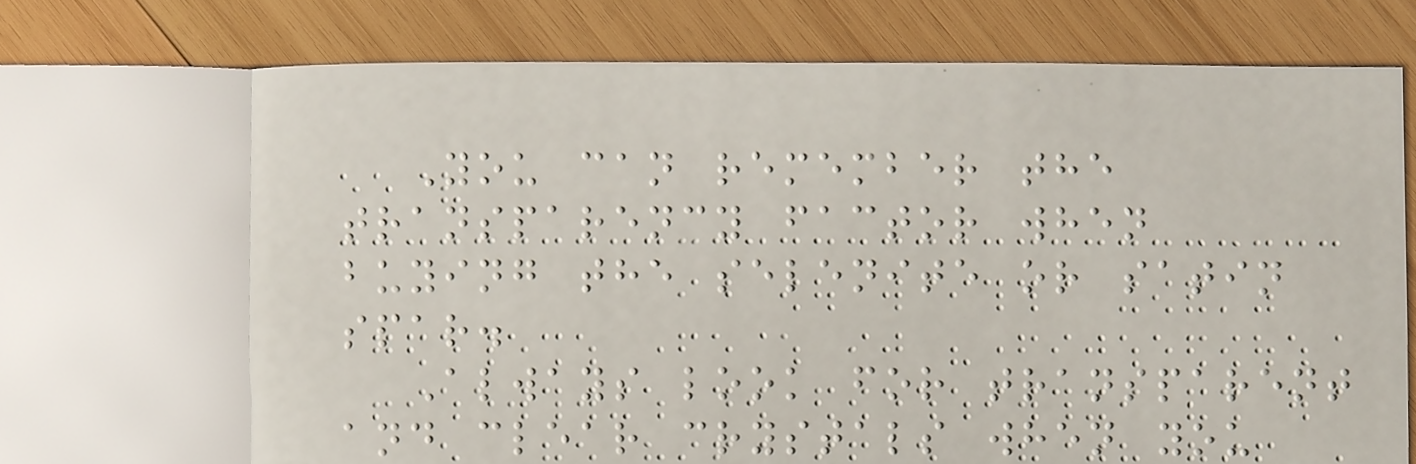You can remember the
transparency factor when
buying the selenite or satin
spar.
Always look for transparent
and clear crystals when you
